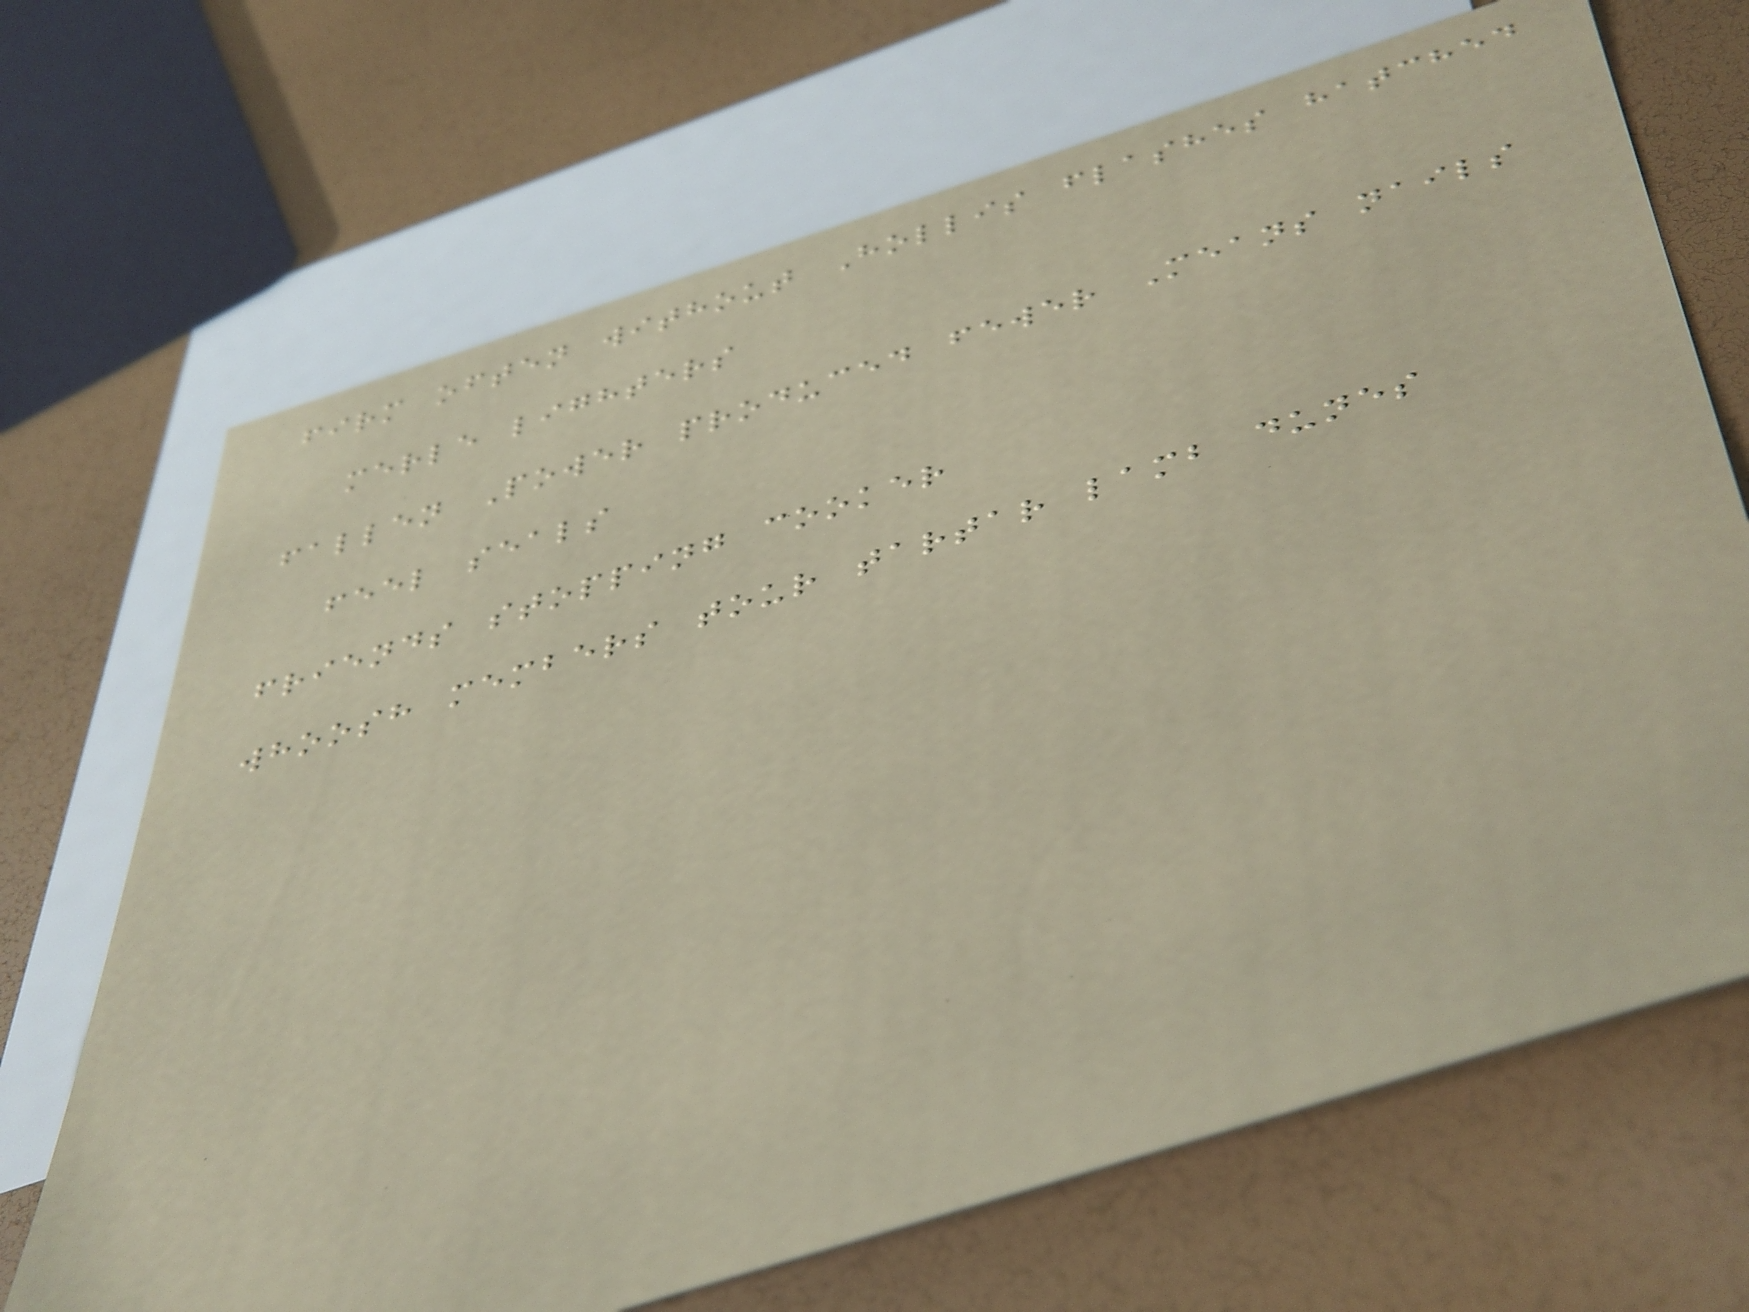firm often without Hollis flashes hatched
merle lighters
fallen Power produced fewer Means nails
feel seals
friends stopping cooker
whoosh members tour tartar lamb dunes
